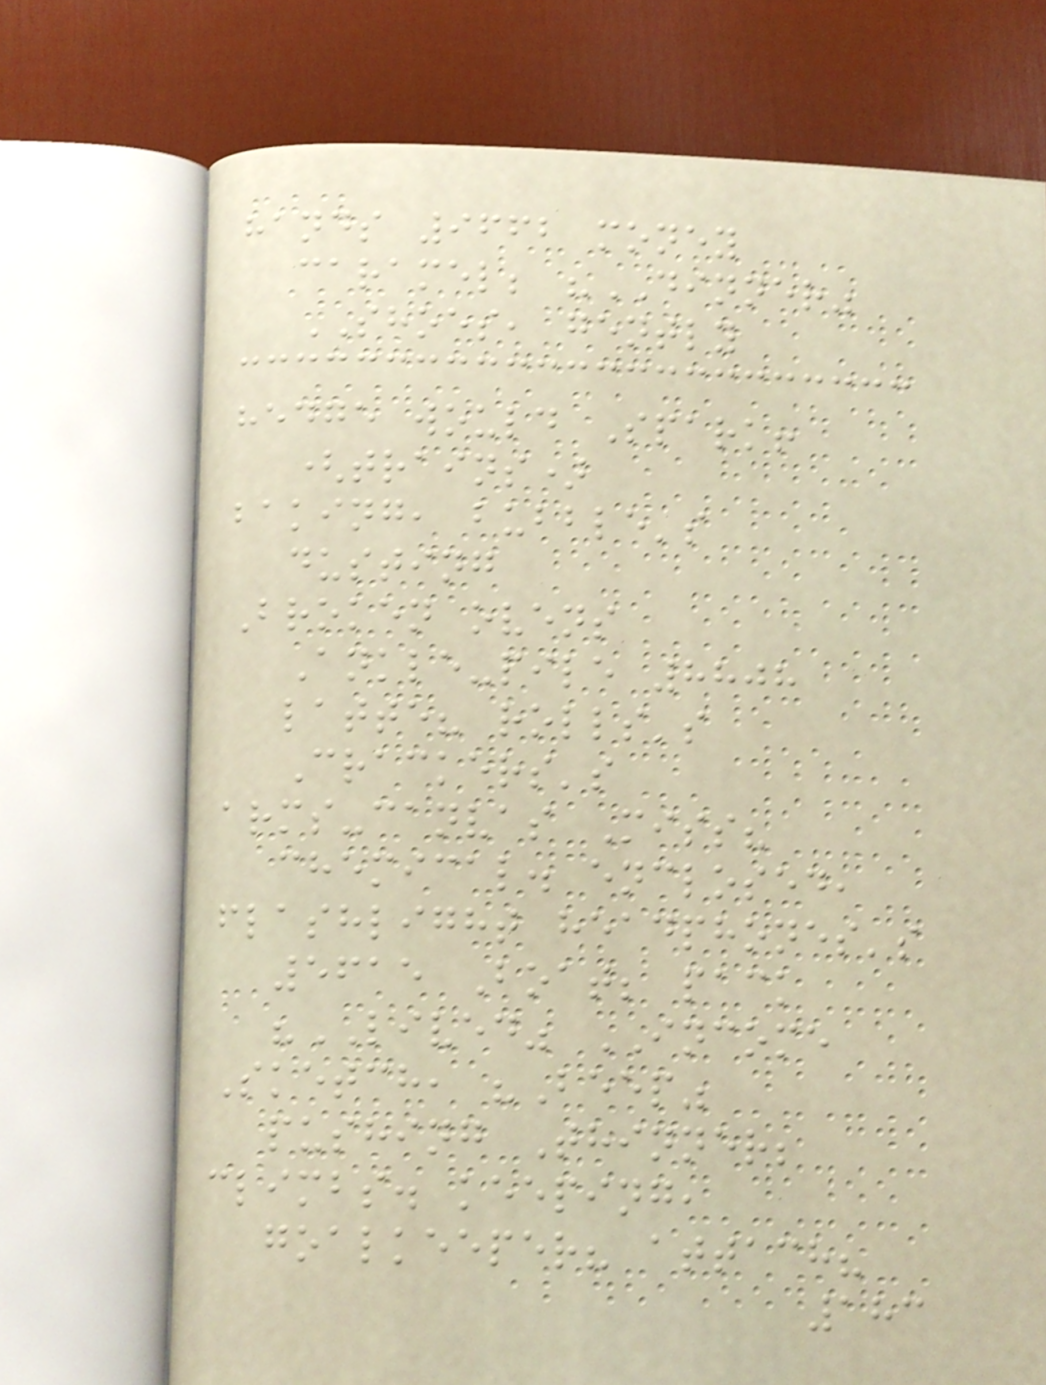hands 9662 money
caramel; "DINNER"
SHOES, gently
hedge would Spark!
(trains)
baking, bubble's
dusting
Broken ovens
Ankle-pile 8808
latte? rolls's
Crackers's
arms-canvas Miss?
chemical. enclosed,
flashlight headphones's
5615 Boat; pack
"LIVED" INCOME
Sketch, "Beep"
pushing Thinner;
climbs. keeping,
goalkeeper? attach?
183
